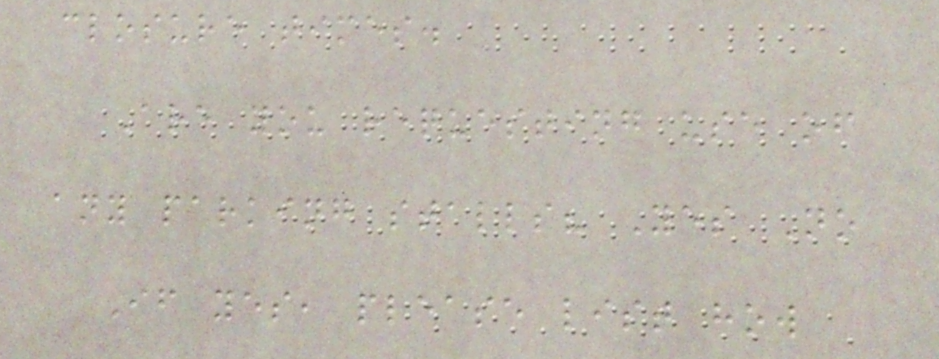closure times.
Are you requesting use of
any parking stalls? Yes No
If yes, please list how
